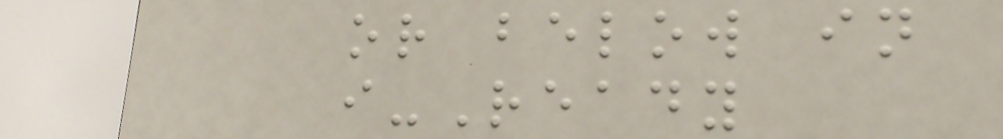or below in
i-Ready
